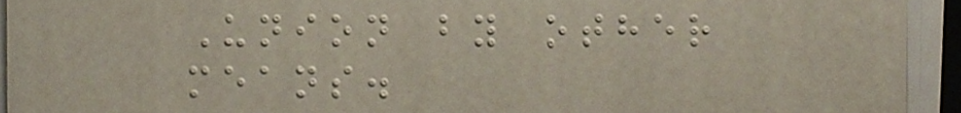Union by other
means.
